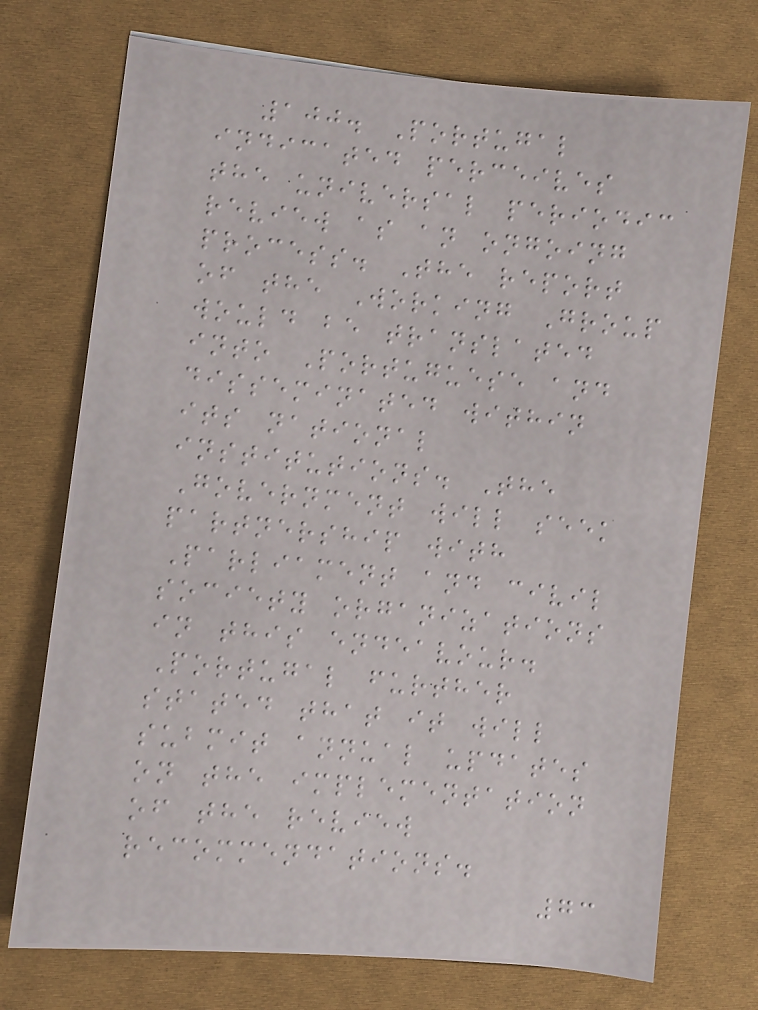100. Portugal
indicated perceives
the universal periodic
review as an ongoing
process. The report
of the Working Group
would be translated
into Portuguese and
disseminated within
its national
institutions. The
Government will seek
partnership with
Parliament and civil
society organizations
in this endeavour.
Portugal further
stated that it will
submit annual updates
on the implementation
of the review
recommendations.
73
